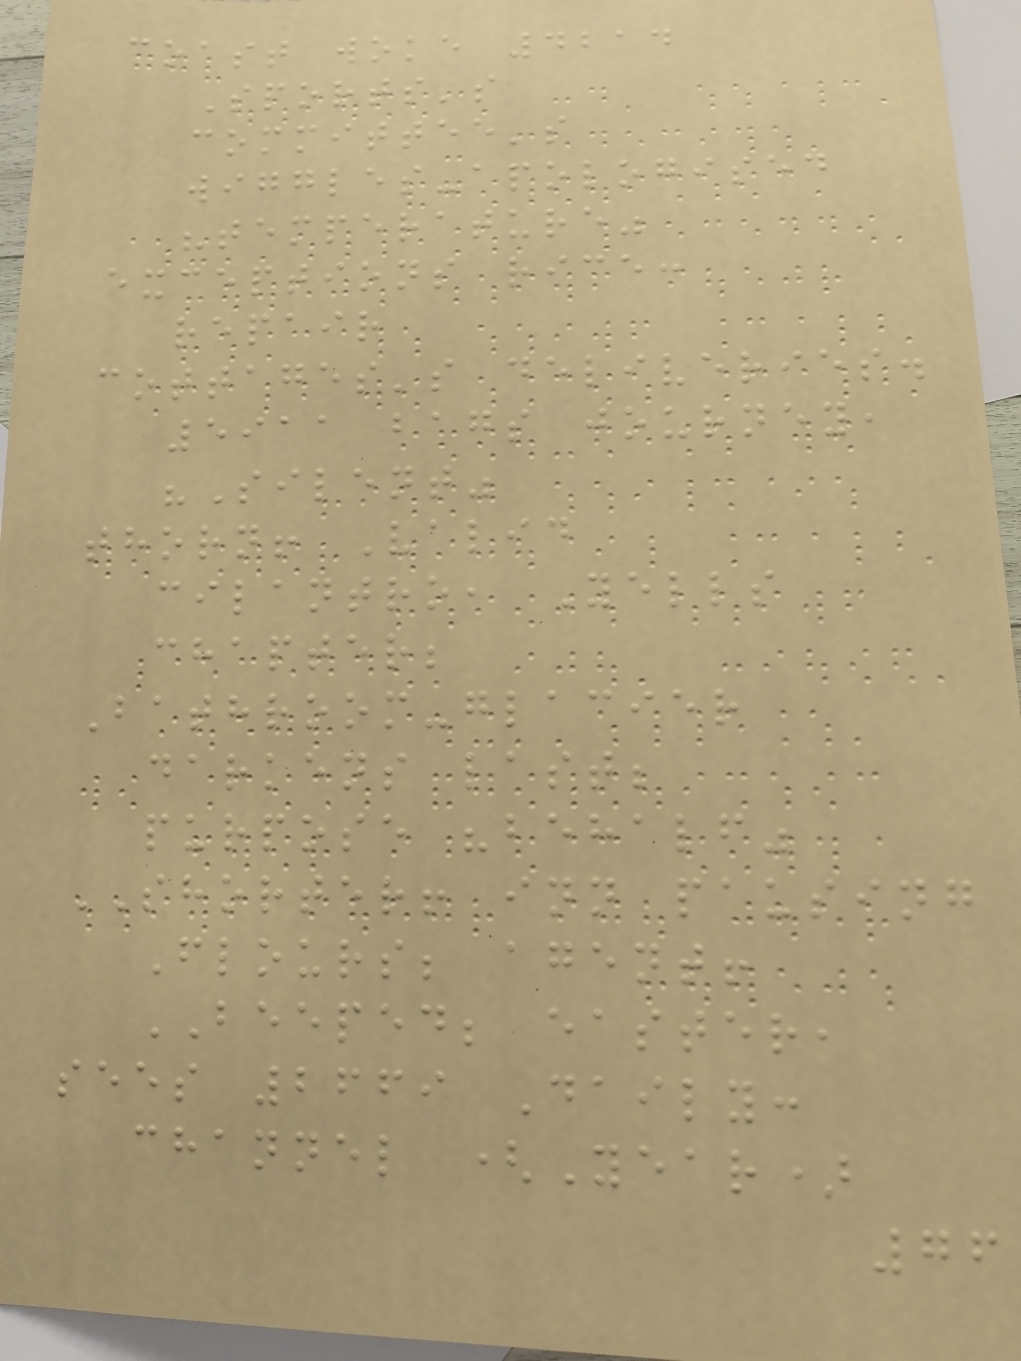coast woke 4214
Sports's
committee's
wiggles-apologised
"temperature"
exceptions rice:
repair
cottages's deliveries.
5911 bags journey,
"Silent"
thorn! Valid
cilantro, Yells
chapter;
Bathroom-glacier
darkens last;
purpose "behalf"
SHORTER! inn pausing
Flours; agent!
BEEPED; easter,
sees 2669 Daily:
channel (Year)
76
